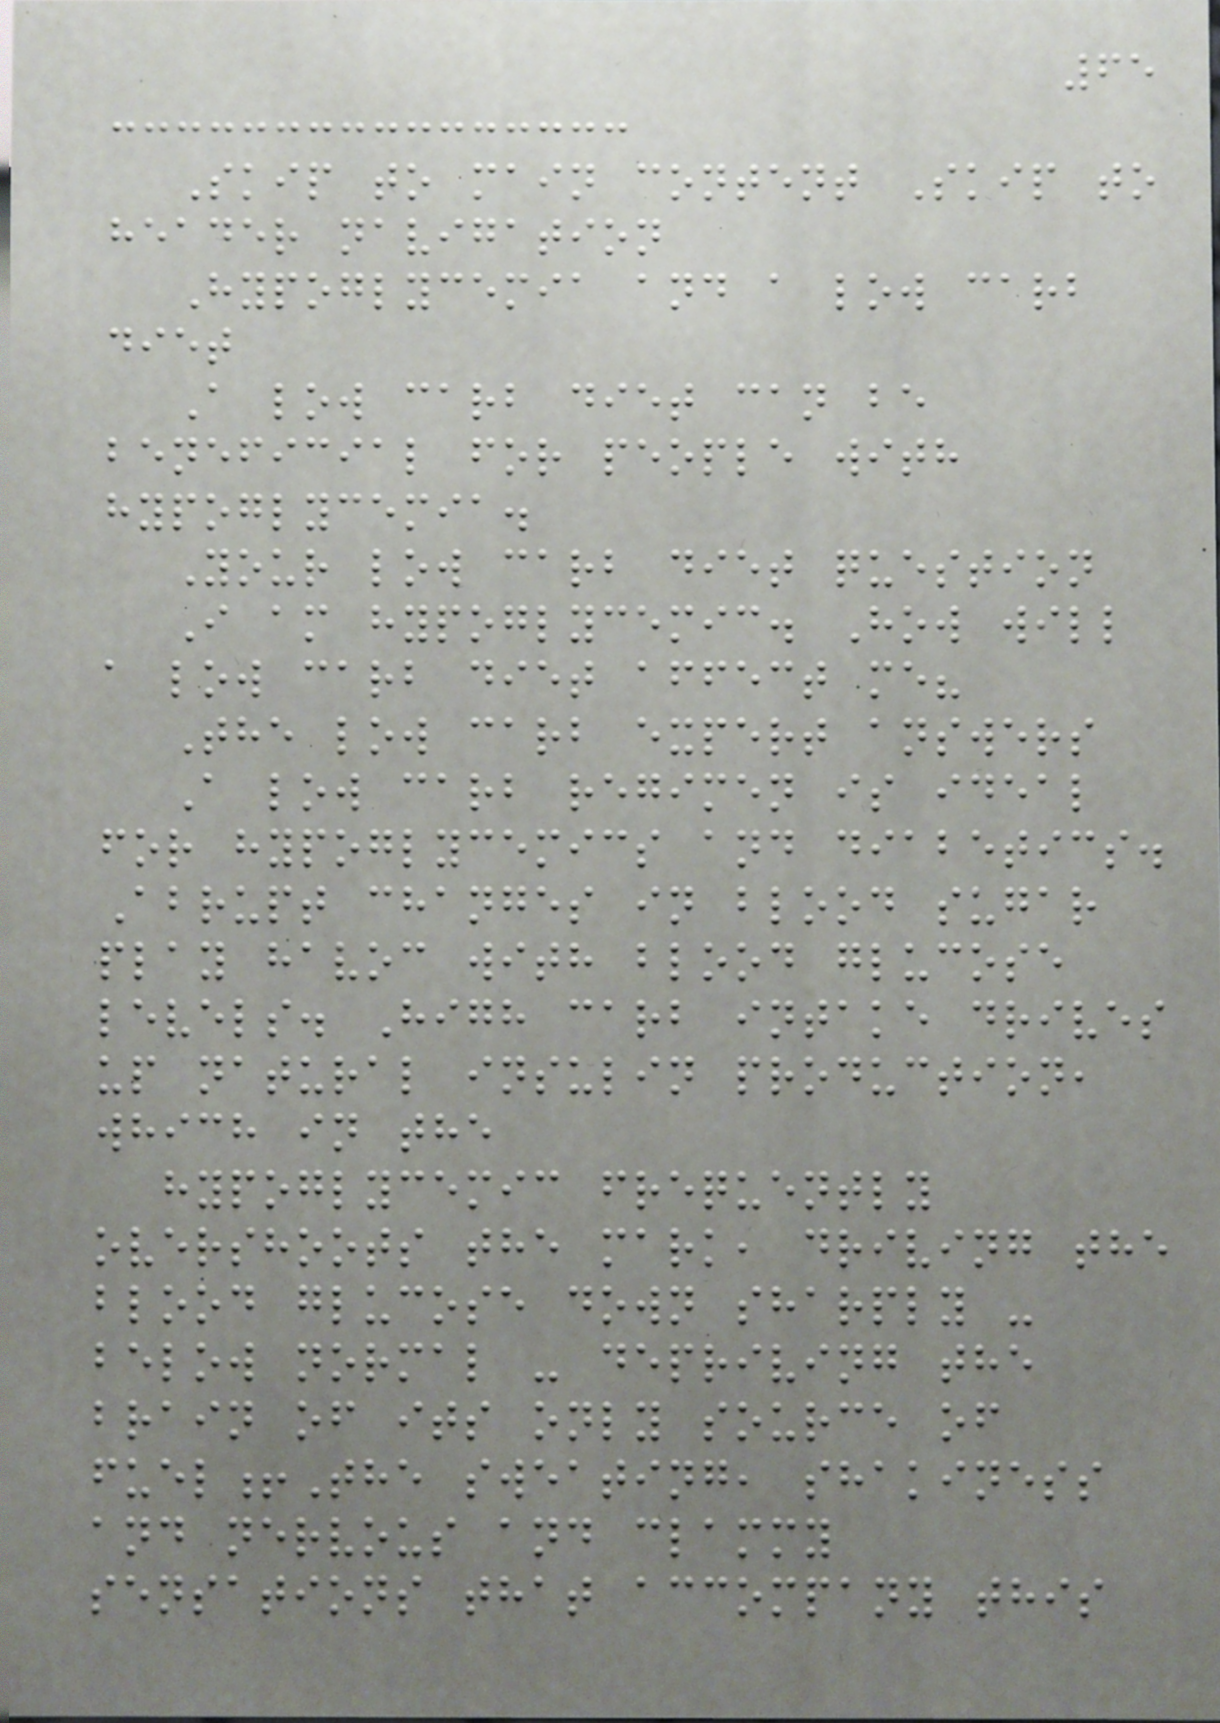65
Skip to main content Skip to
header navigation
Hypoglycemia and a low carb
diet
A low carb diet can be
beneficial for people with
hypoglycemia.
Your low carb diet question
I am hypoglycemic. How will
a low carb diet affect me?
The low carb expert answers
A low carb regimen is ideal
for hypoglycemics and diabetics.
Abrupt changes in blood sugar
play havoc with blood glucose
levels. High carb intake drives
up natural insulin production,
which in the
hypoglycemic frequently
overshoots the mark, driving the
blood glucose down sharply -
below normal - depriving the
brain of its only source of
fuel!The sweating, shakiness
and nervous and clammy
sensations that accompany this
